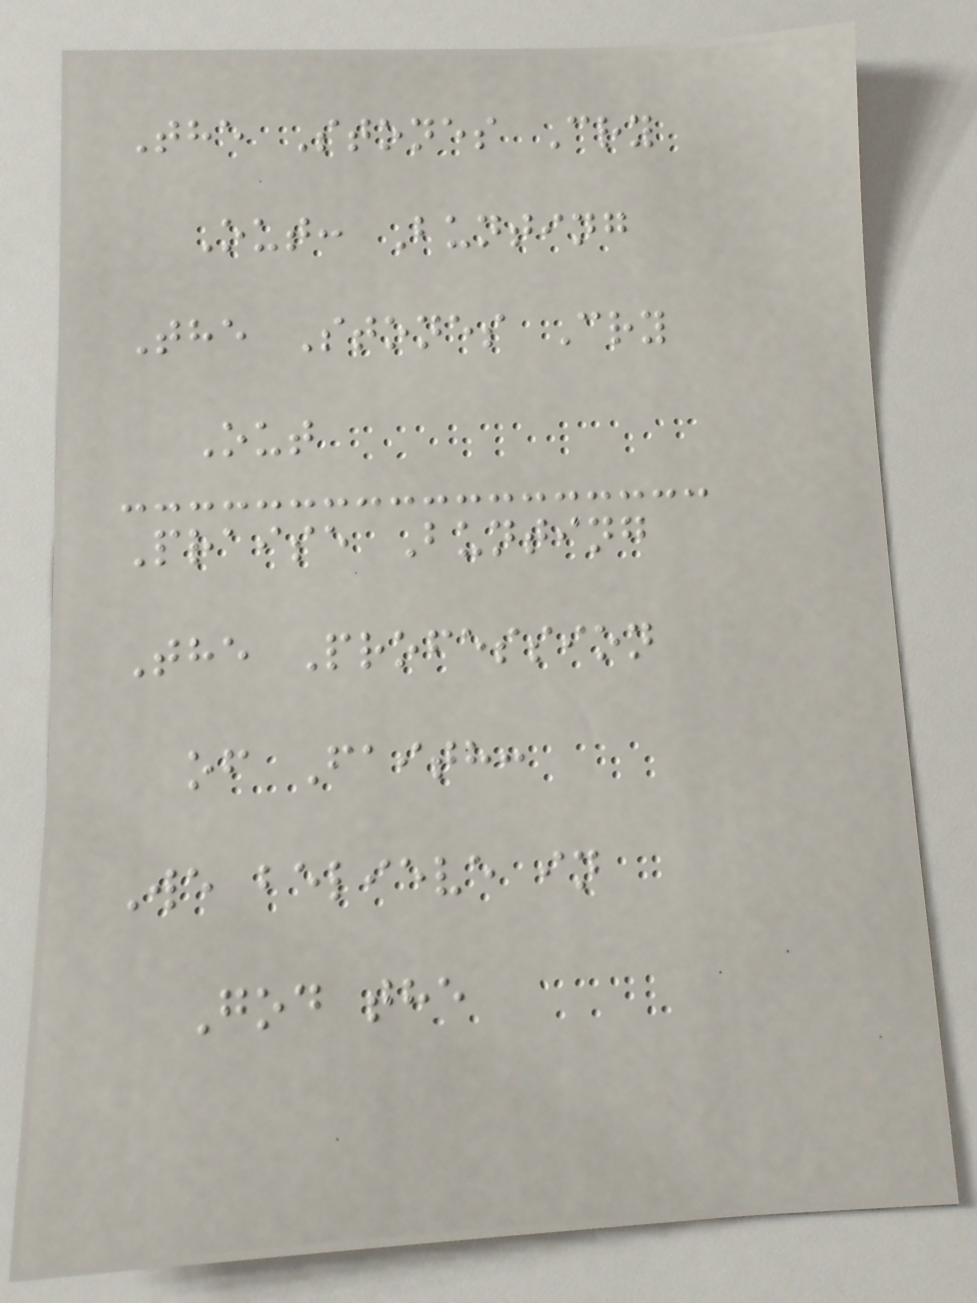The Stones Cry
Out: Bunting
The Stones Cry
Out
Praise Bunting
The Profession
of Faith:
We believe in
God the
